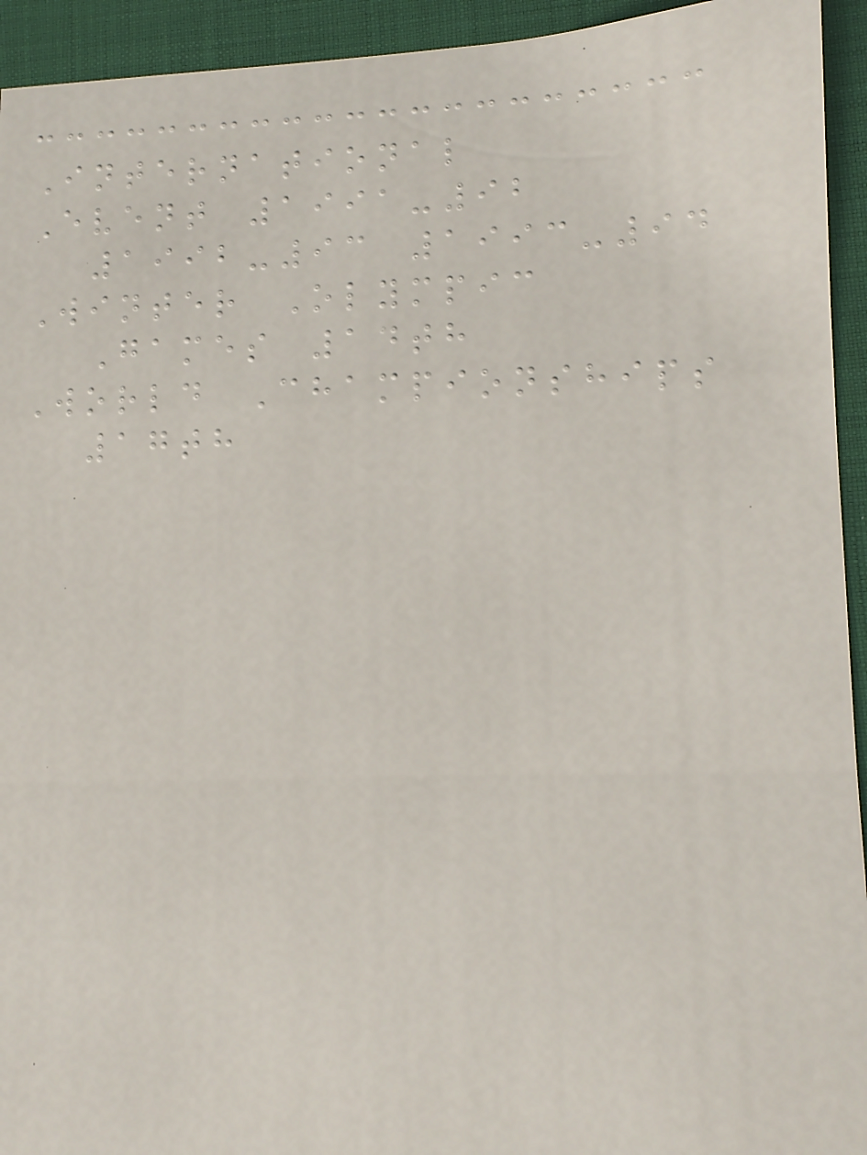International
Event 1991-92
1992-93 1993-94
Winter Olympic
Games 14th
World Championships
17th
